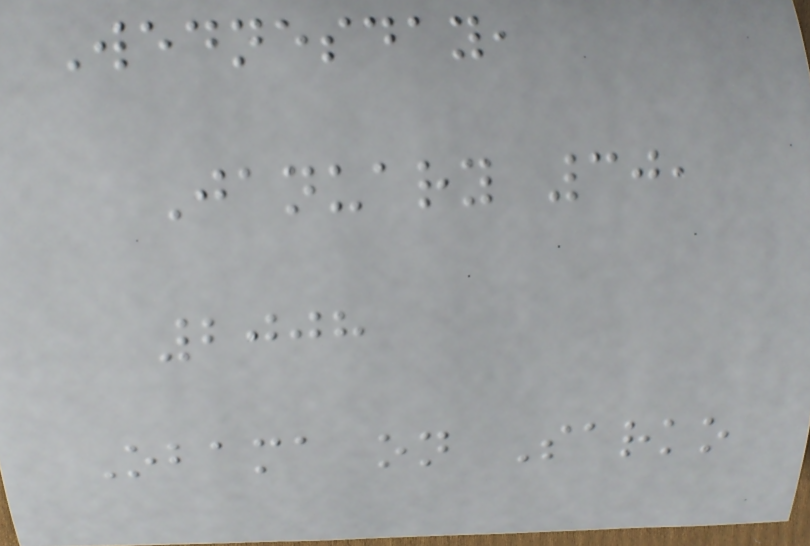Wednesday,
January 30,
2008
Obama on Sarko
